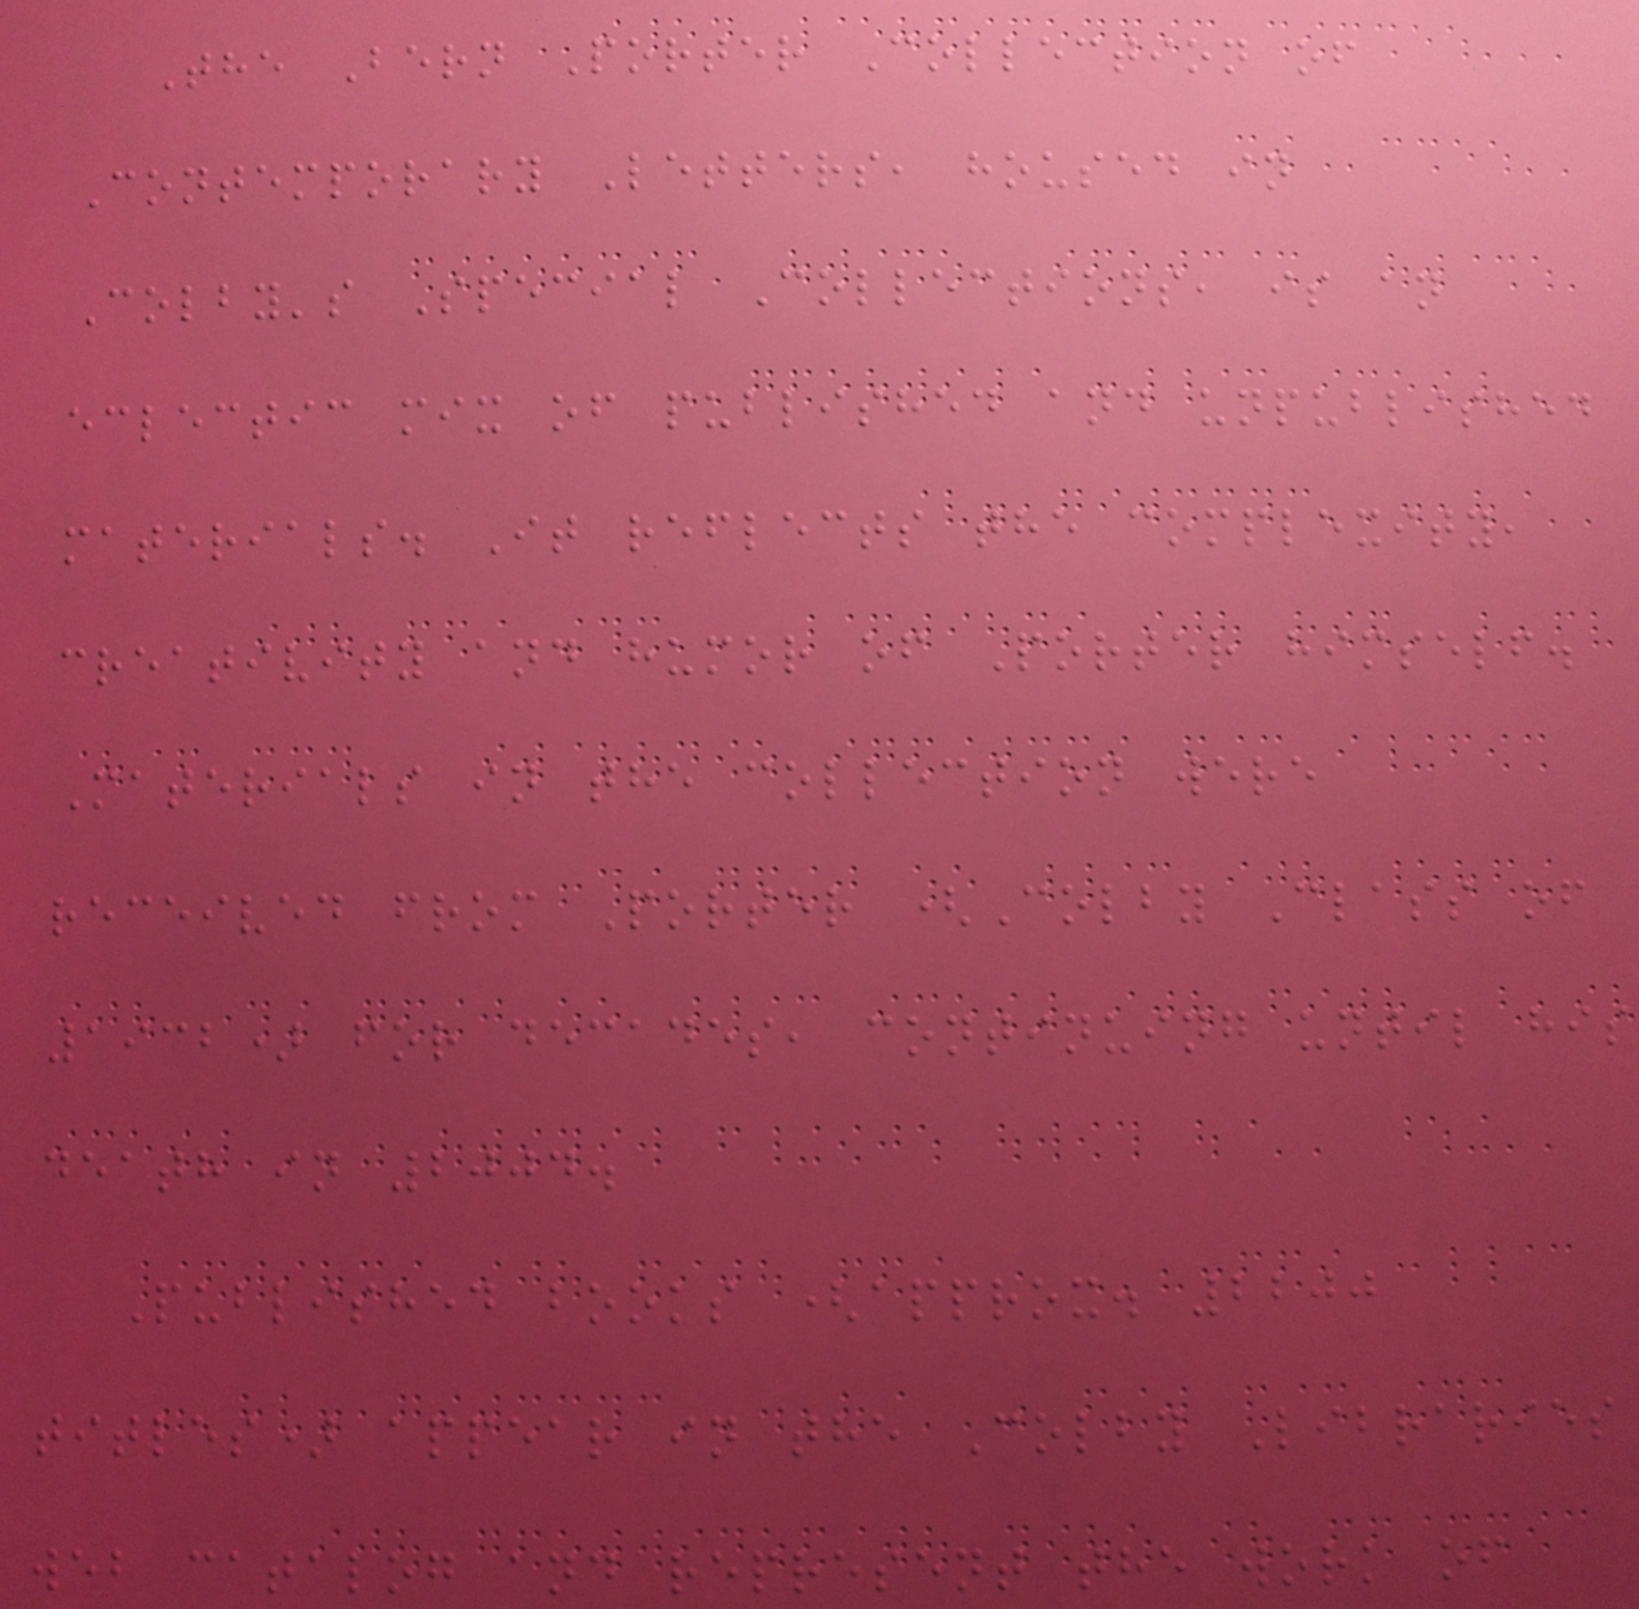The Bern Porter Collection of
Contemporary Letters, housed in
Colby's Special Collections, is an
eclectic mix of published and unpublished
materials. It reflects the complexity,
creativity and humor of Porter himself.
Materials in the collection were
received from Porter (Colby Class of
1932) for decades, continuing until his
death in 2004.
Published books (approx. 2200
titles) appear in the Colby Libraries
web catalog and represent the work of
